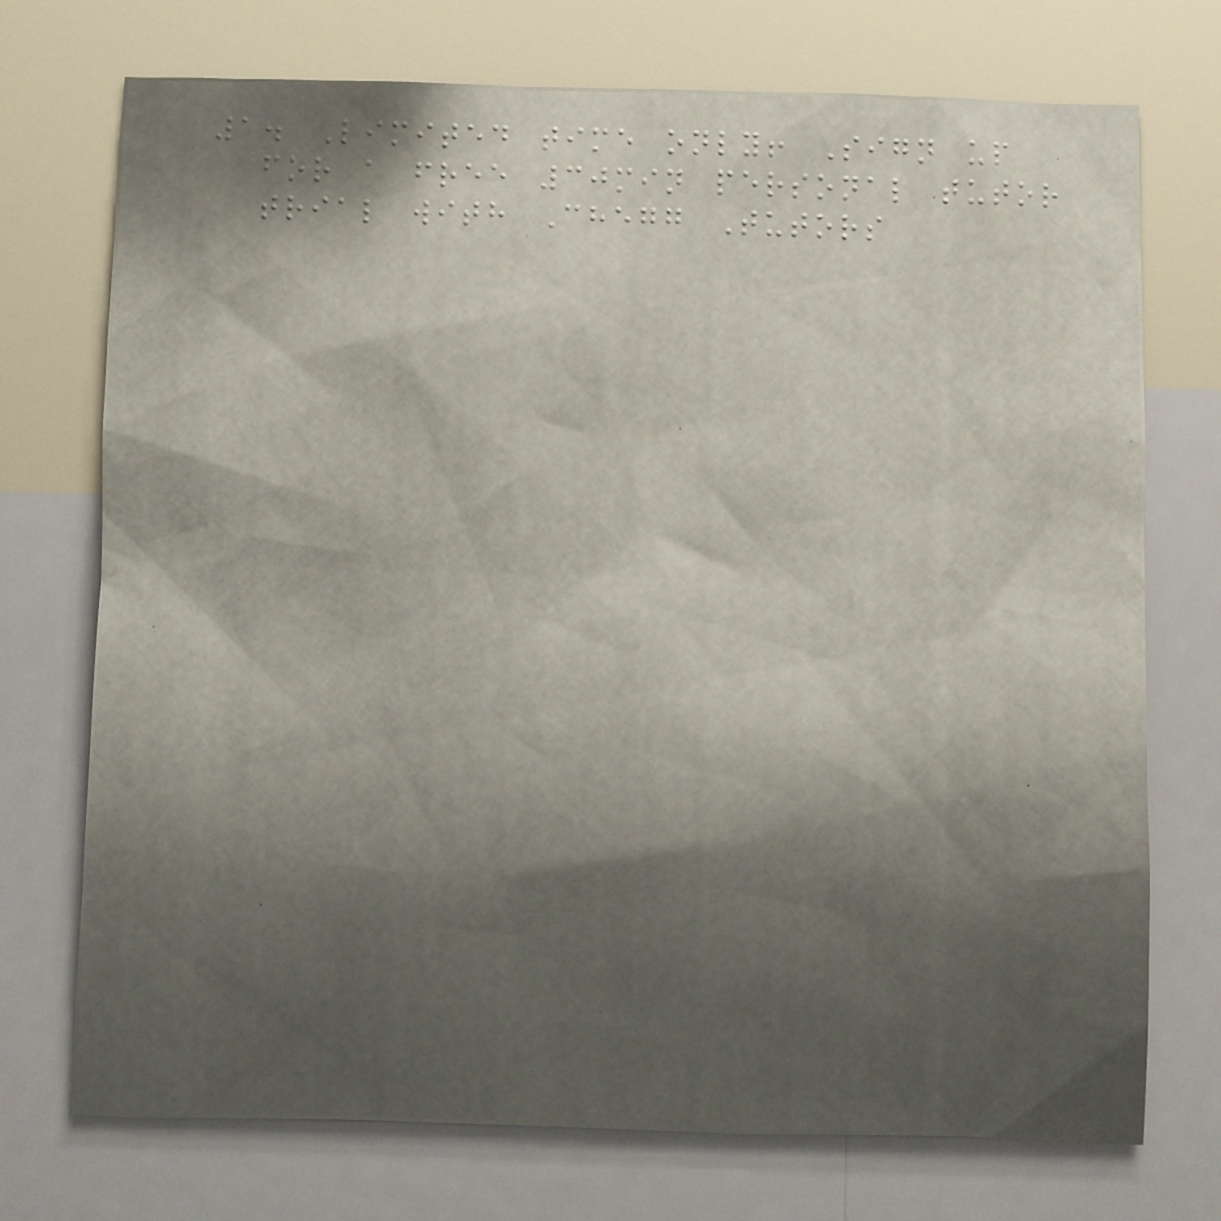1. Limited time only! Sign up
for a free 30min personal tutor
trial with Chegg Tutors
